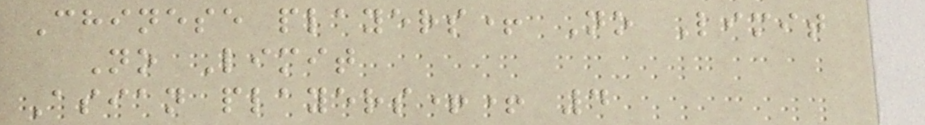Chinese players+ No Limit
No Limit
Asian players++ 4
